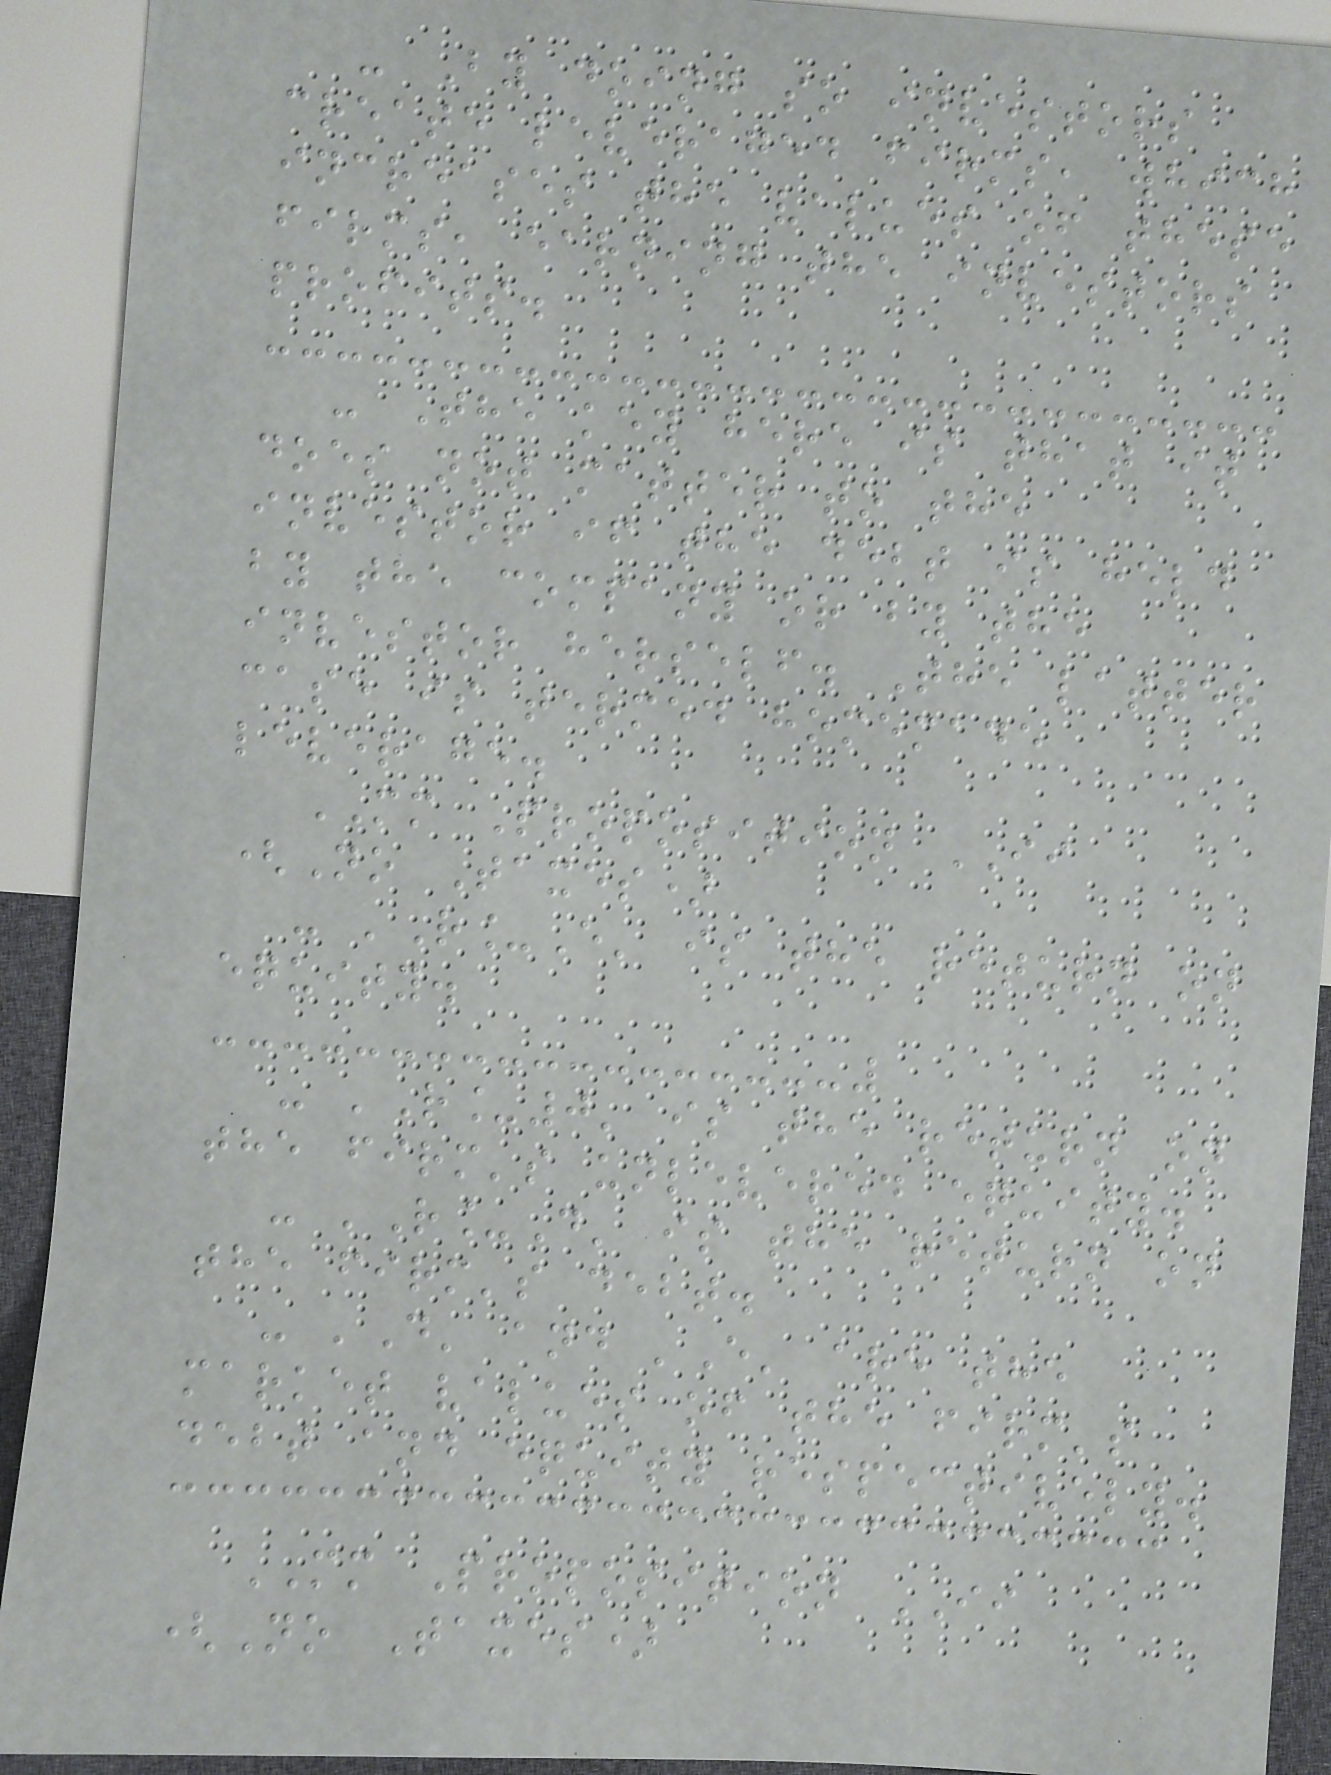- By doing so investors
create leveraged firms, which
increases the values of these
firms, earning the investors
profits.
- The key here is that it
does not matter to the
investor if the debt is held
by the company or by the
investor herself. The latter
case is termed homemade
leverage.
MM Proposition II
(No Taxes)
- 'R_E' is the return on
equity.
- 'R_0' is the return on
the firm's unlevered equity.
- 'R_D' is the return on
the firm's debt.
- 'D' and 'E' are the
market values of the firm's
debt and equity respectively.
MM Proposition II
(No Taxes)
